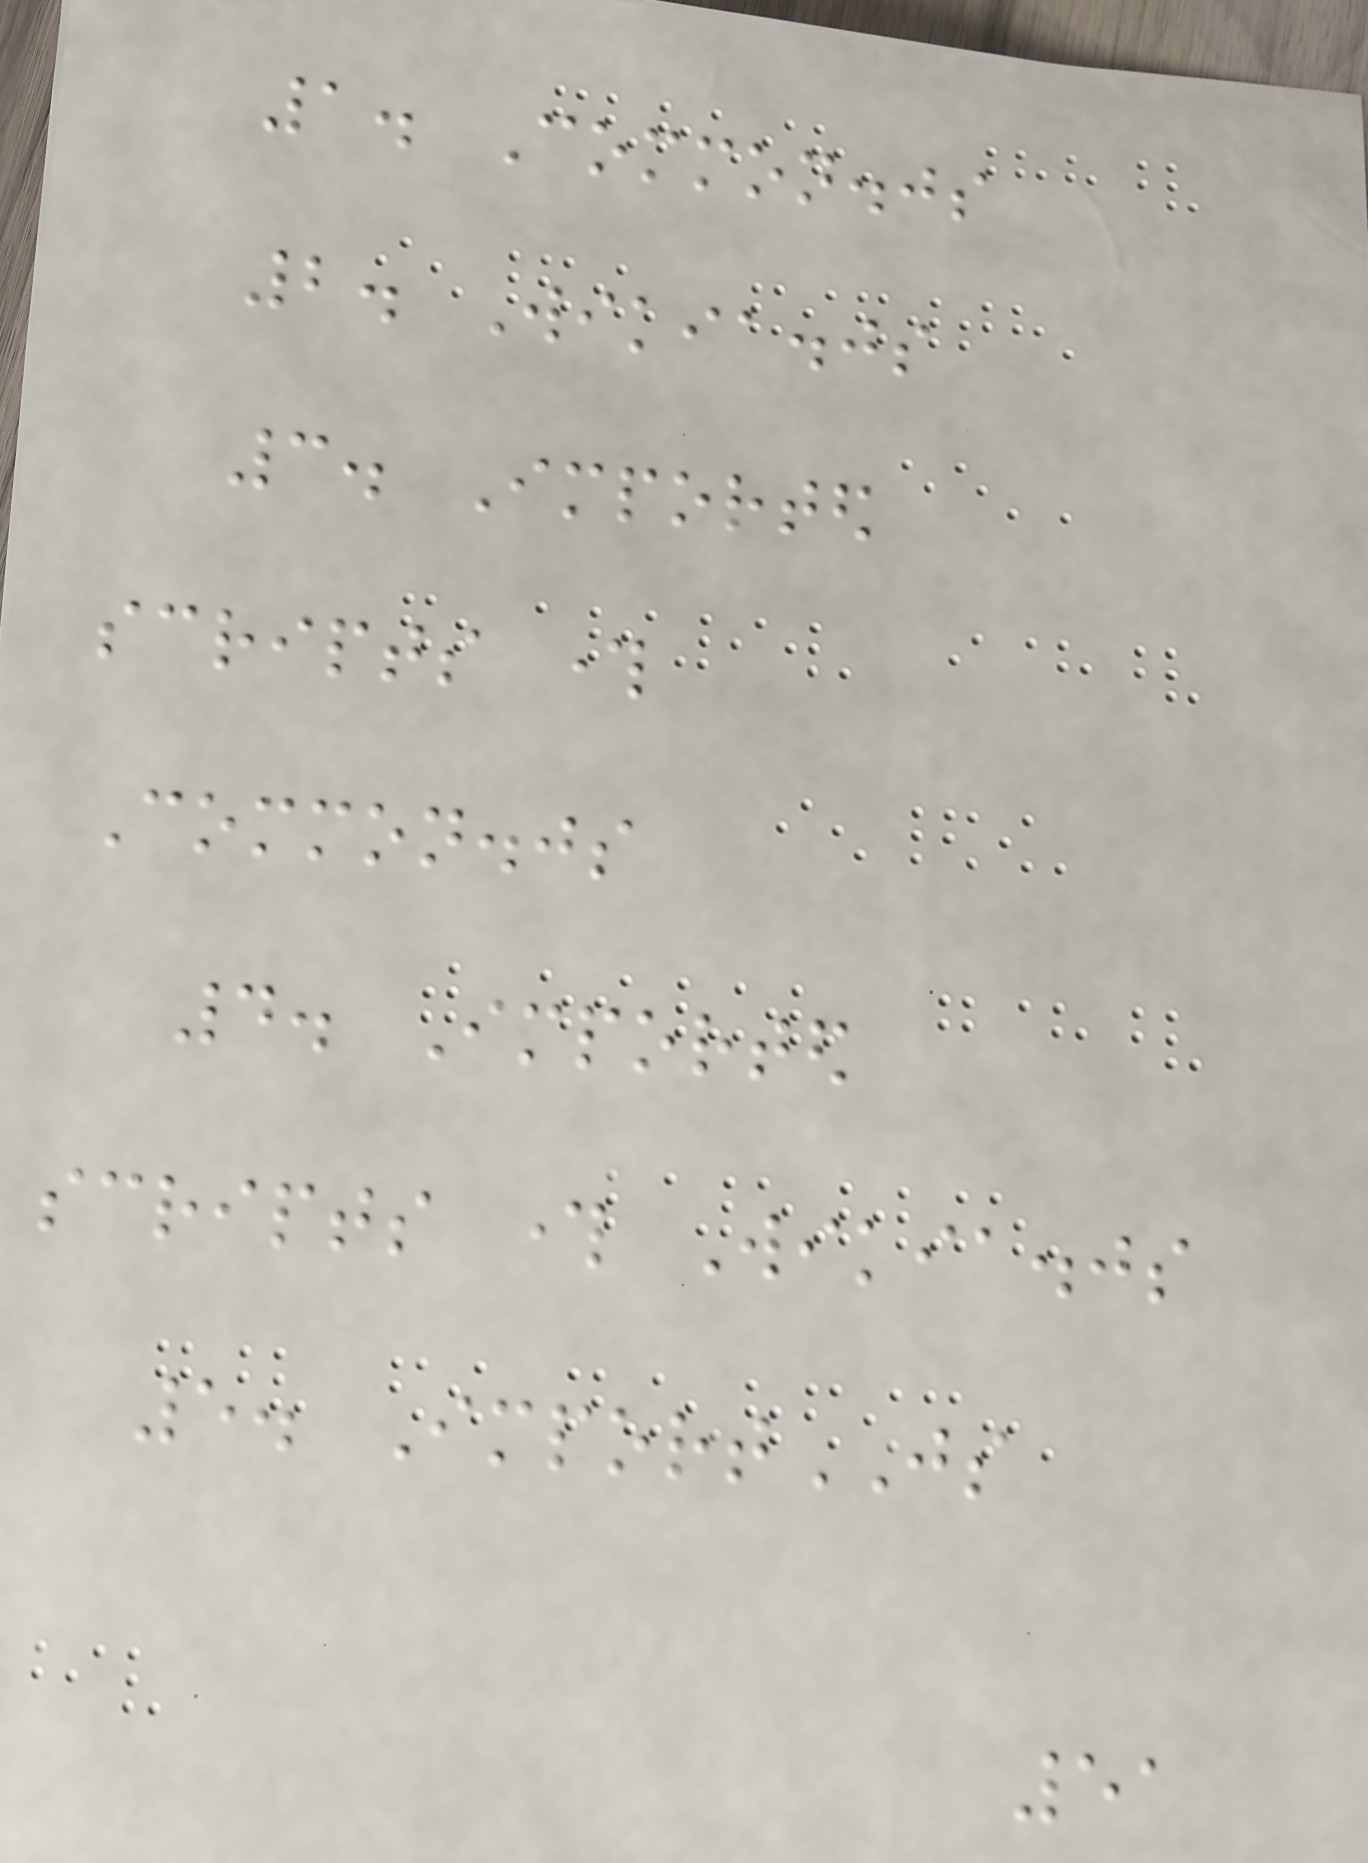1. Common.js
2. Wikia.js
3. Imported
scripts through
Common.js
4. Imported
scripts through Wikia.js
5. ImportJS
51
